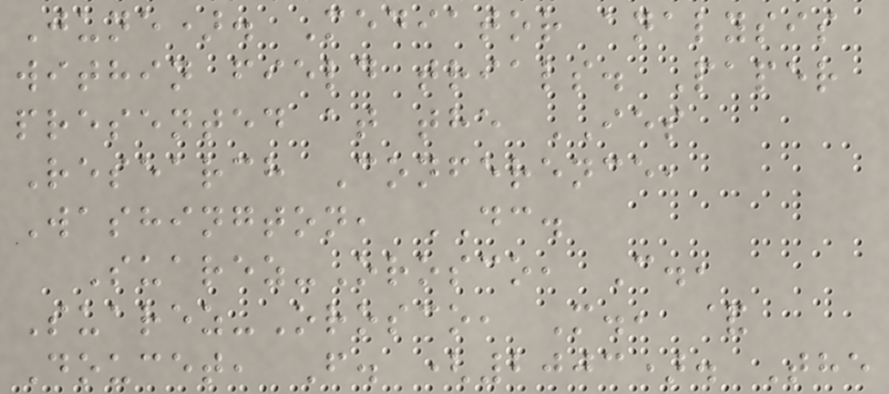June). Mediator analysis
within field trials. Paper
presented at the IES
Research Conference,
Washington, DC.
Suarez-Orosco, C.,
Suarez-Orosco, M., &
Doucet, F. (2003). The
